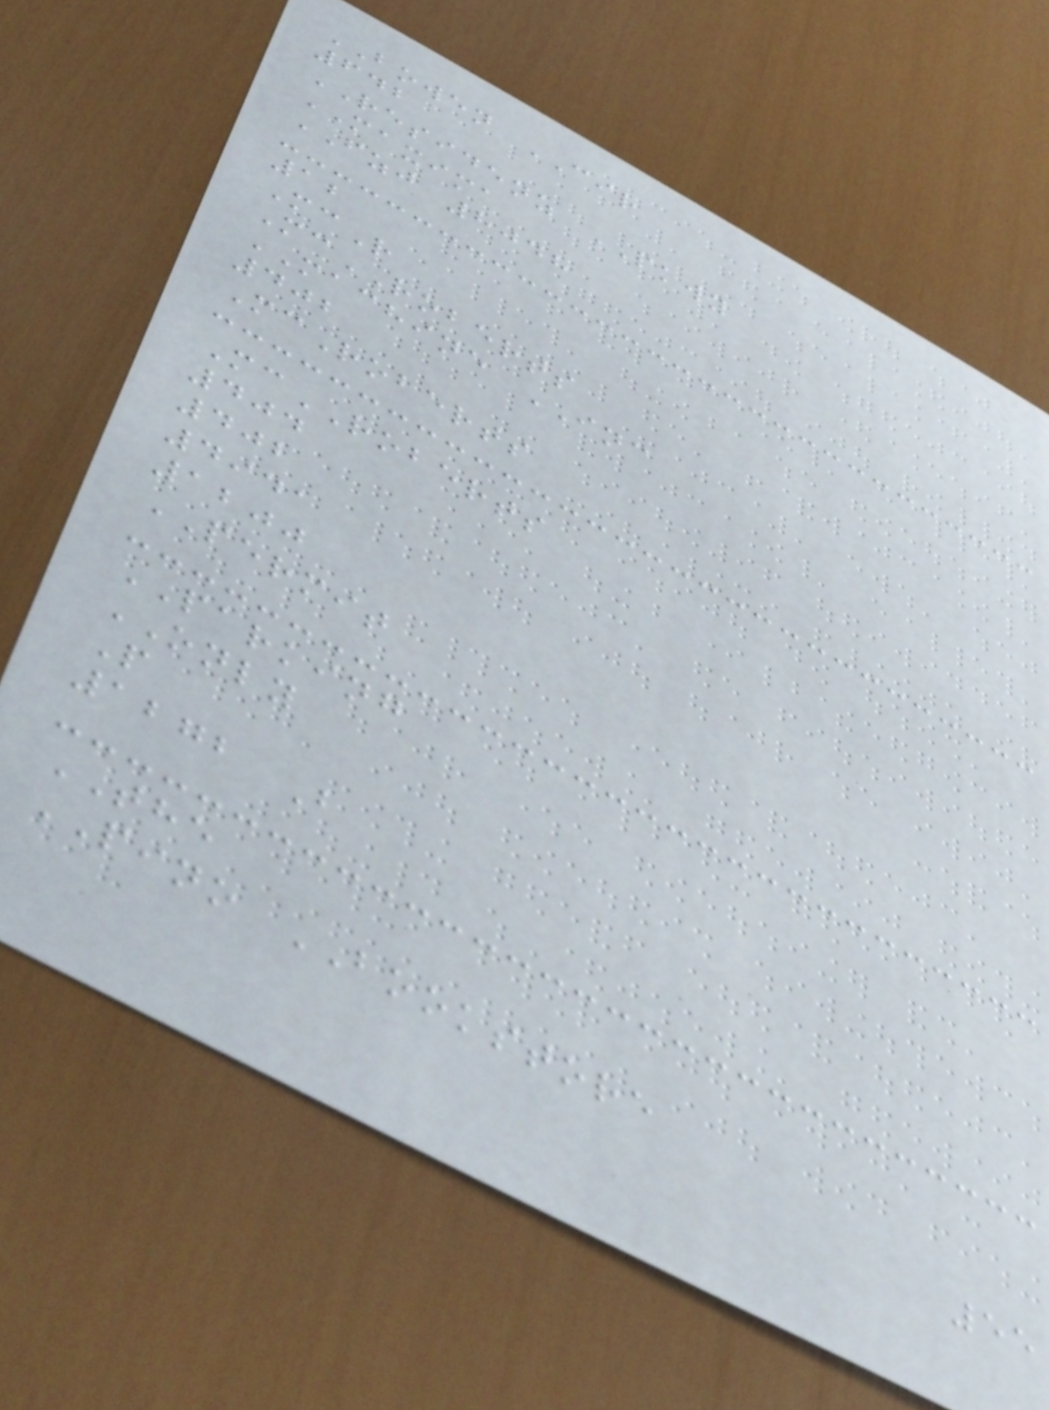BOWEN CIR
642
RESIDENZ PKWY
MAXIMA
FZJ 8048
12
McR
McROBERTS
MACHINE INC
402
McRoberts
McROBERTS
404
402
4941
1200
PERMIT
PARKING
ONLY
P
1272 B
THE
PINO BOOKSTORE
55
